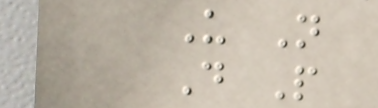U N
D P
